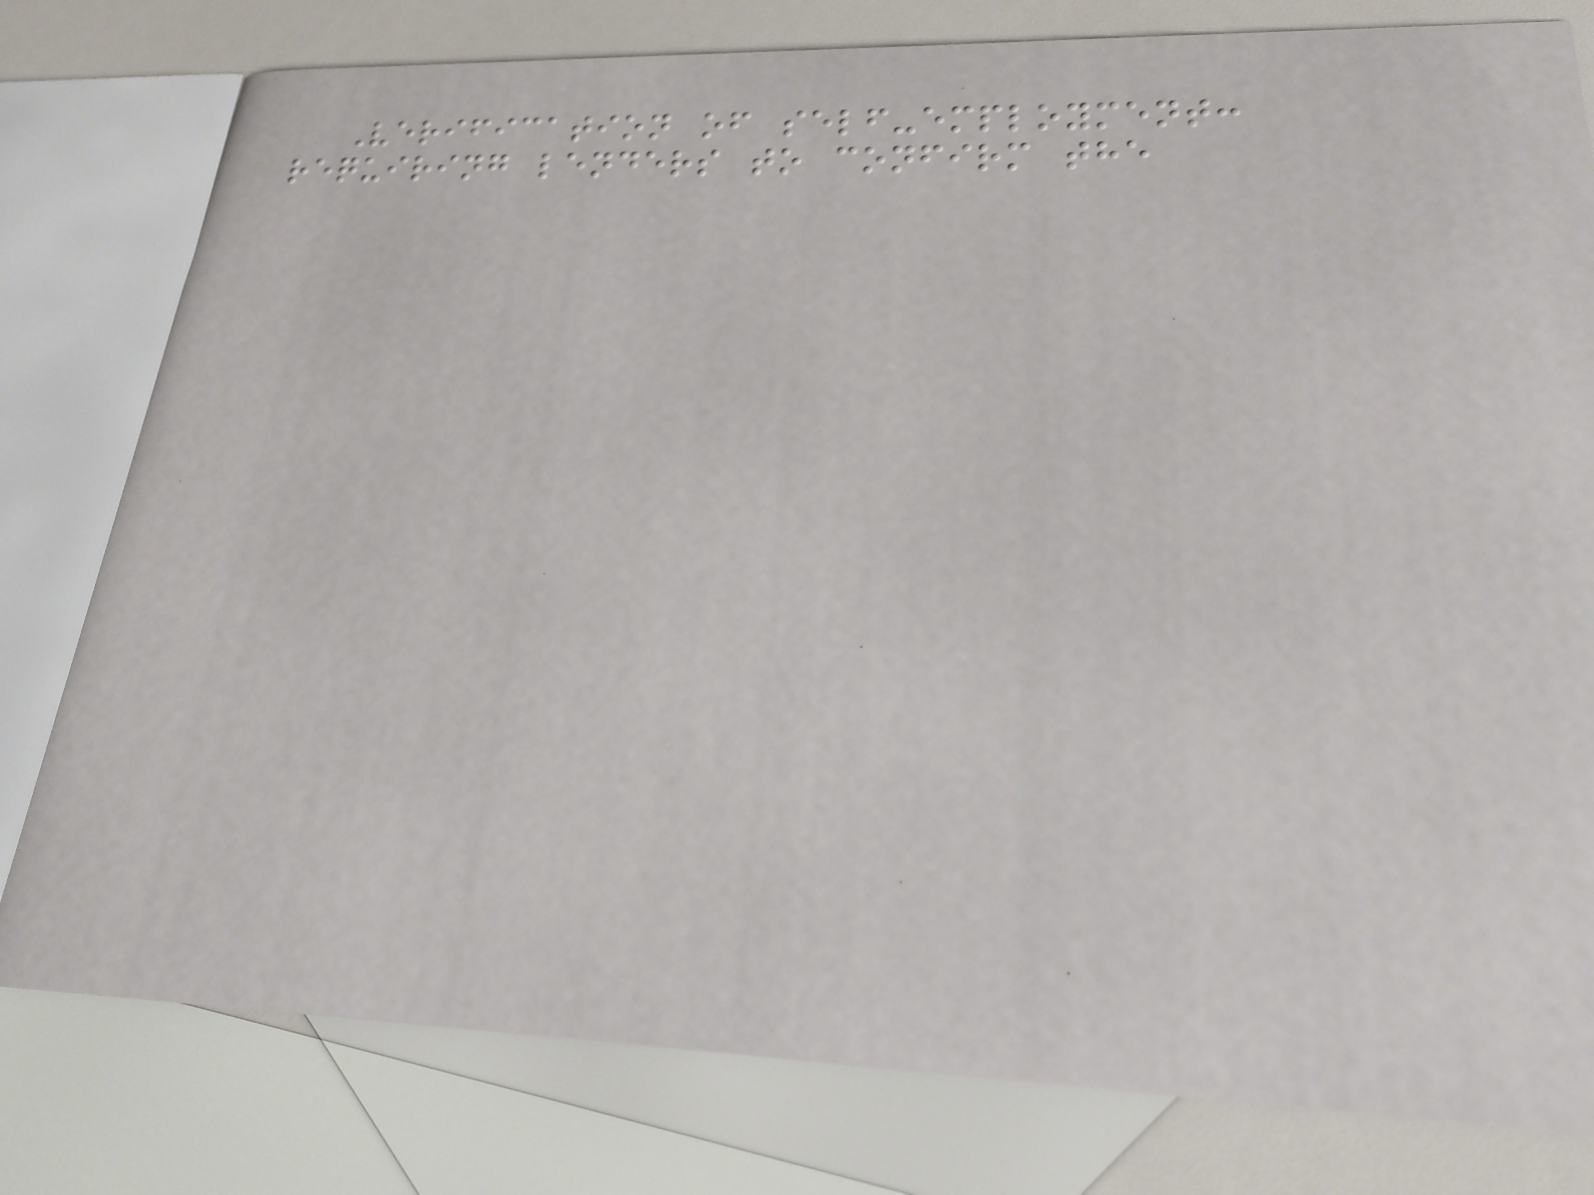Verification of self-employment:
requiring lenders to confirm the
